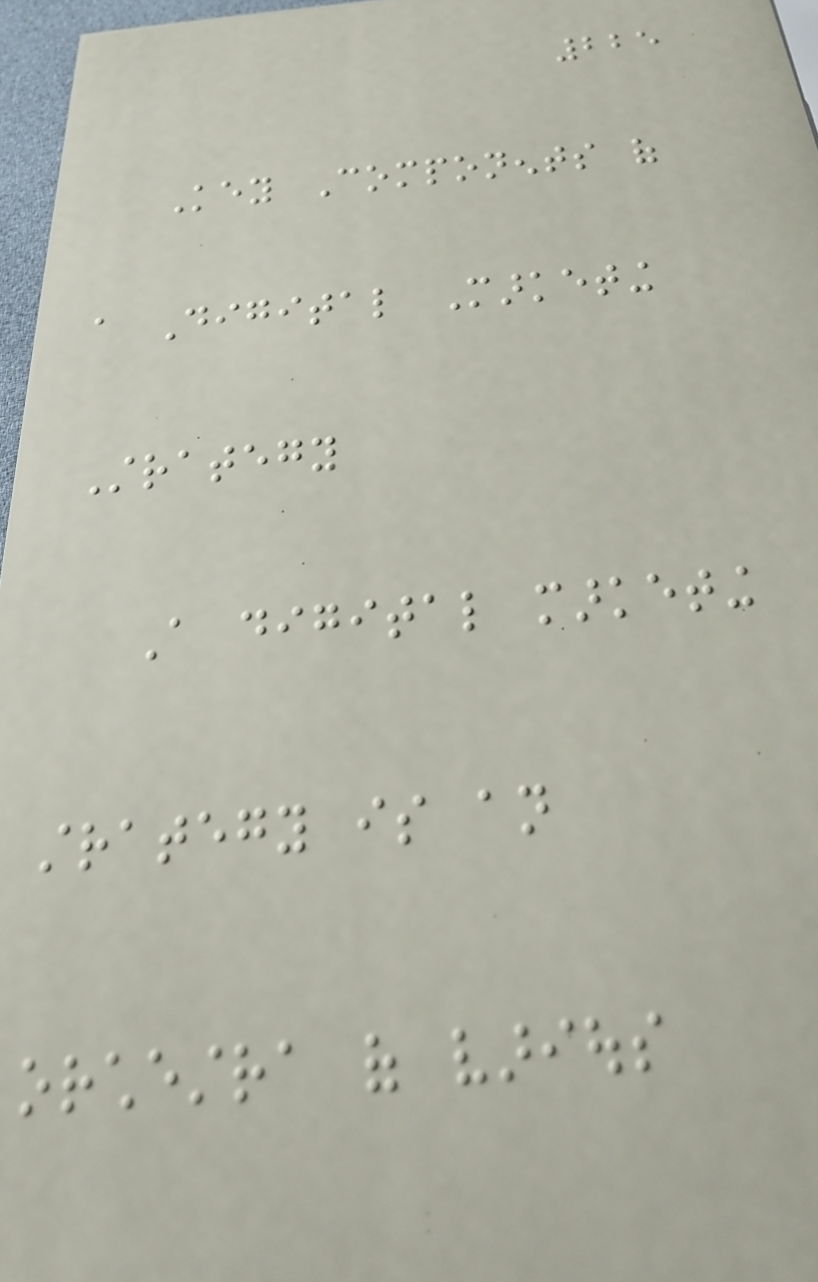225
Key Components of
a Digital Marketing
Strategy
A digital marketing
strategy is an
orchestra of various
